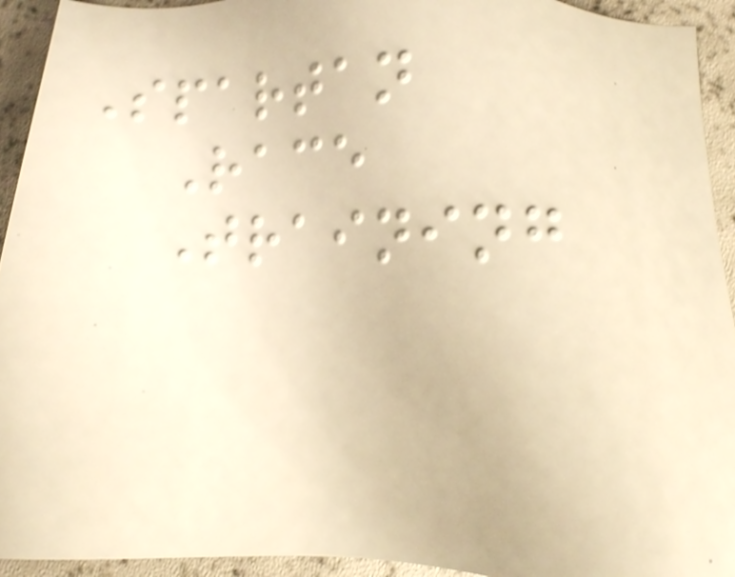Spartan
Race
Training
